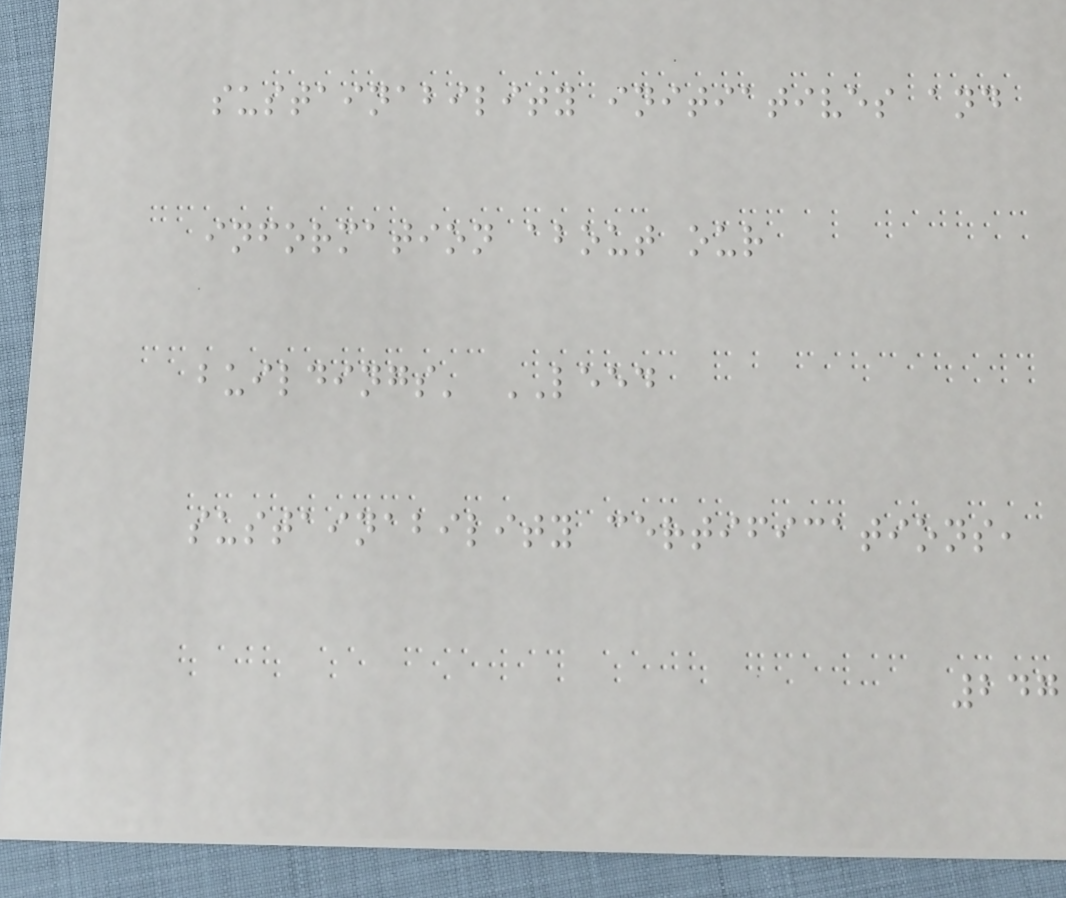sustainability initiatives and
information about our
buildings' LEED
sustainability certifications,
247
